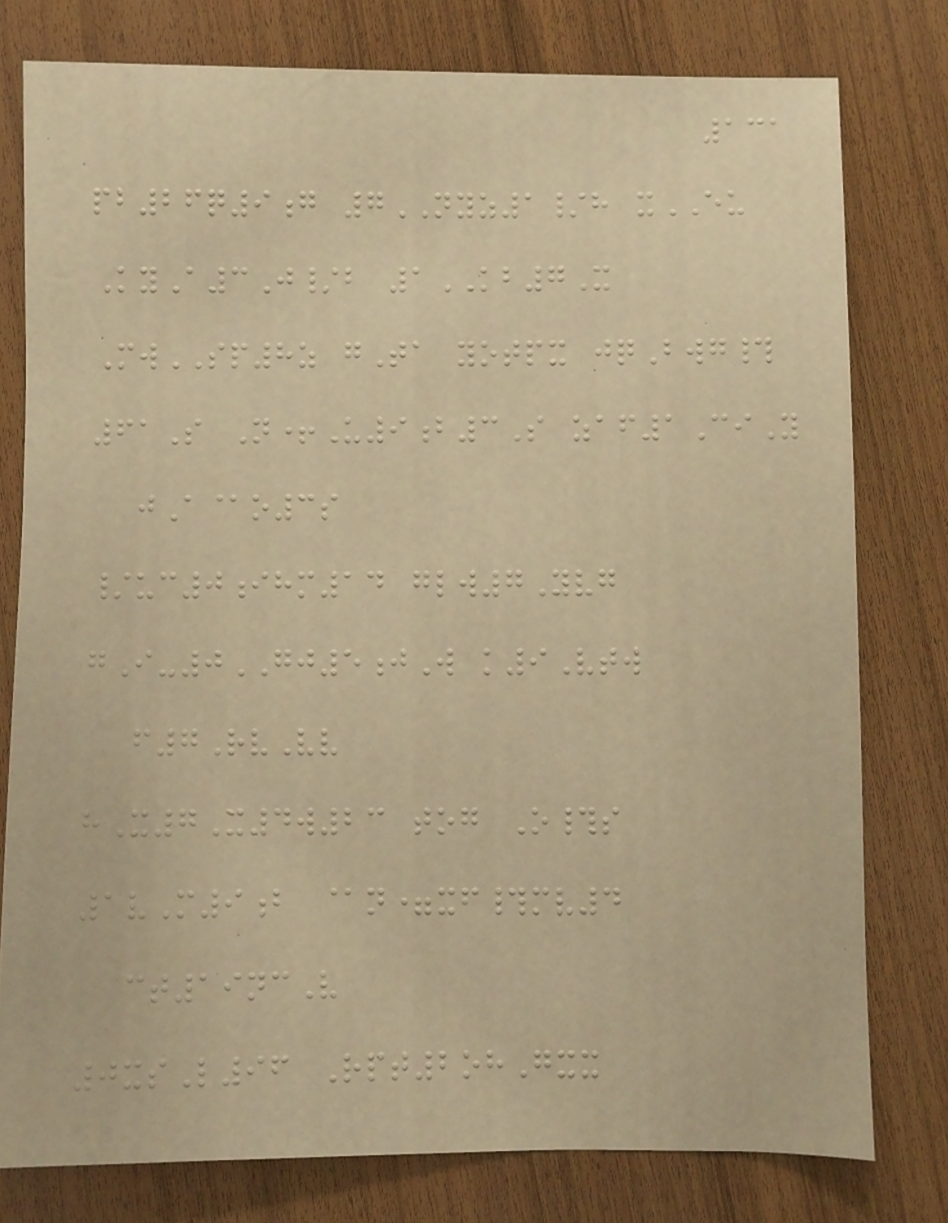131
pb26q9g 7NYZ1/h xEU
KyA3J/b 1KB7X
MwSP8z gTa yotpx jqBwg#
61S N+U9b3S zaf1CiY
jA@o3s
/uc0ihm14 glw7Yvg
gI-0GJ5jW k9Vtw
f7RvVv
hX7X4w23 tog O#s
1vM9b @n=xf#mv4
ct19ncV
0xsL96 Rpt2ohGxx
